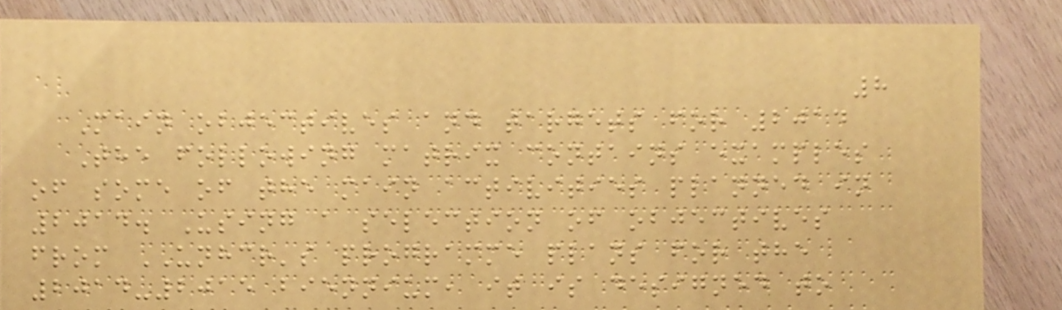8
Main objectives and targets for 2014
The following matrix contains examples
of some of the main activities planned in
2014. Using a selection of objectives
from UNHCR's programme plans for the
2014-2015 biennium, it is designed to
